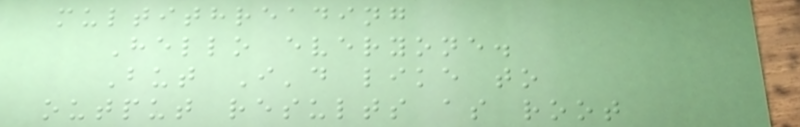multithreading
Hello everyone.
But I'd like to
output results as root
